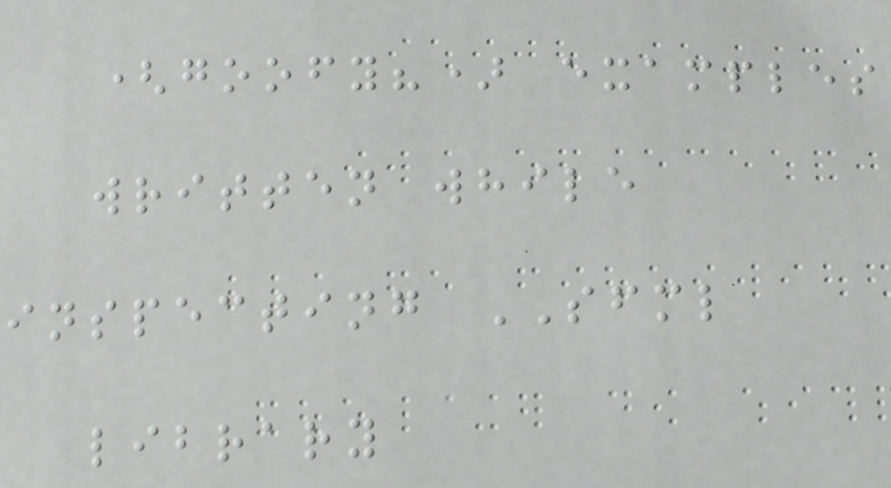(goofy?) examples
written while
inspecting SFML
library
